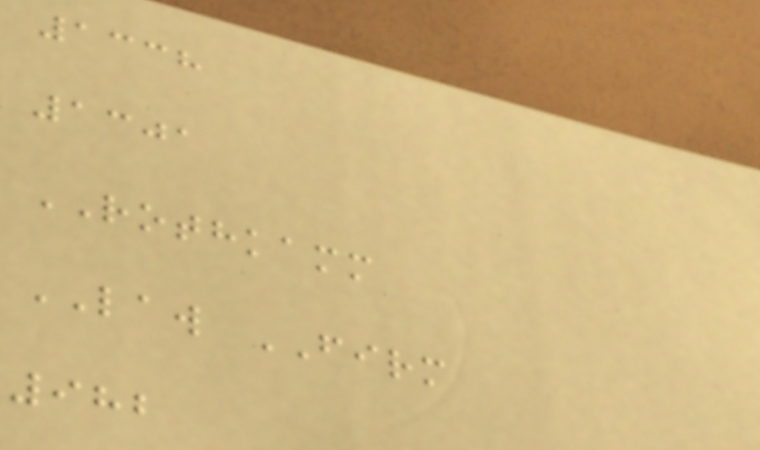1338
1301
ROTHKAMM
LAW FIRM
982
